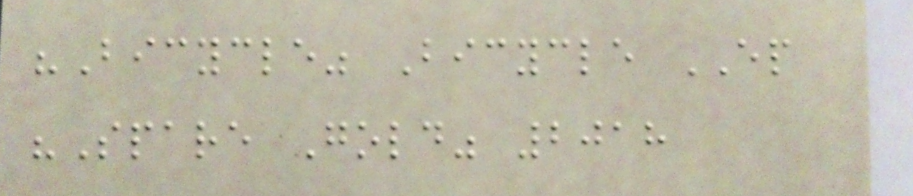"Bicycle" Bicycle EP
"Spare Gold" 2018
